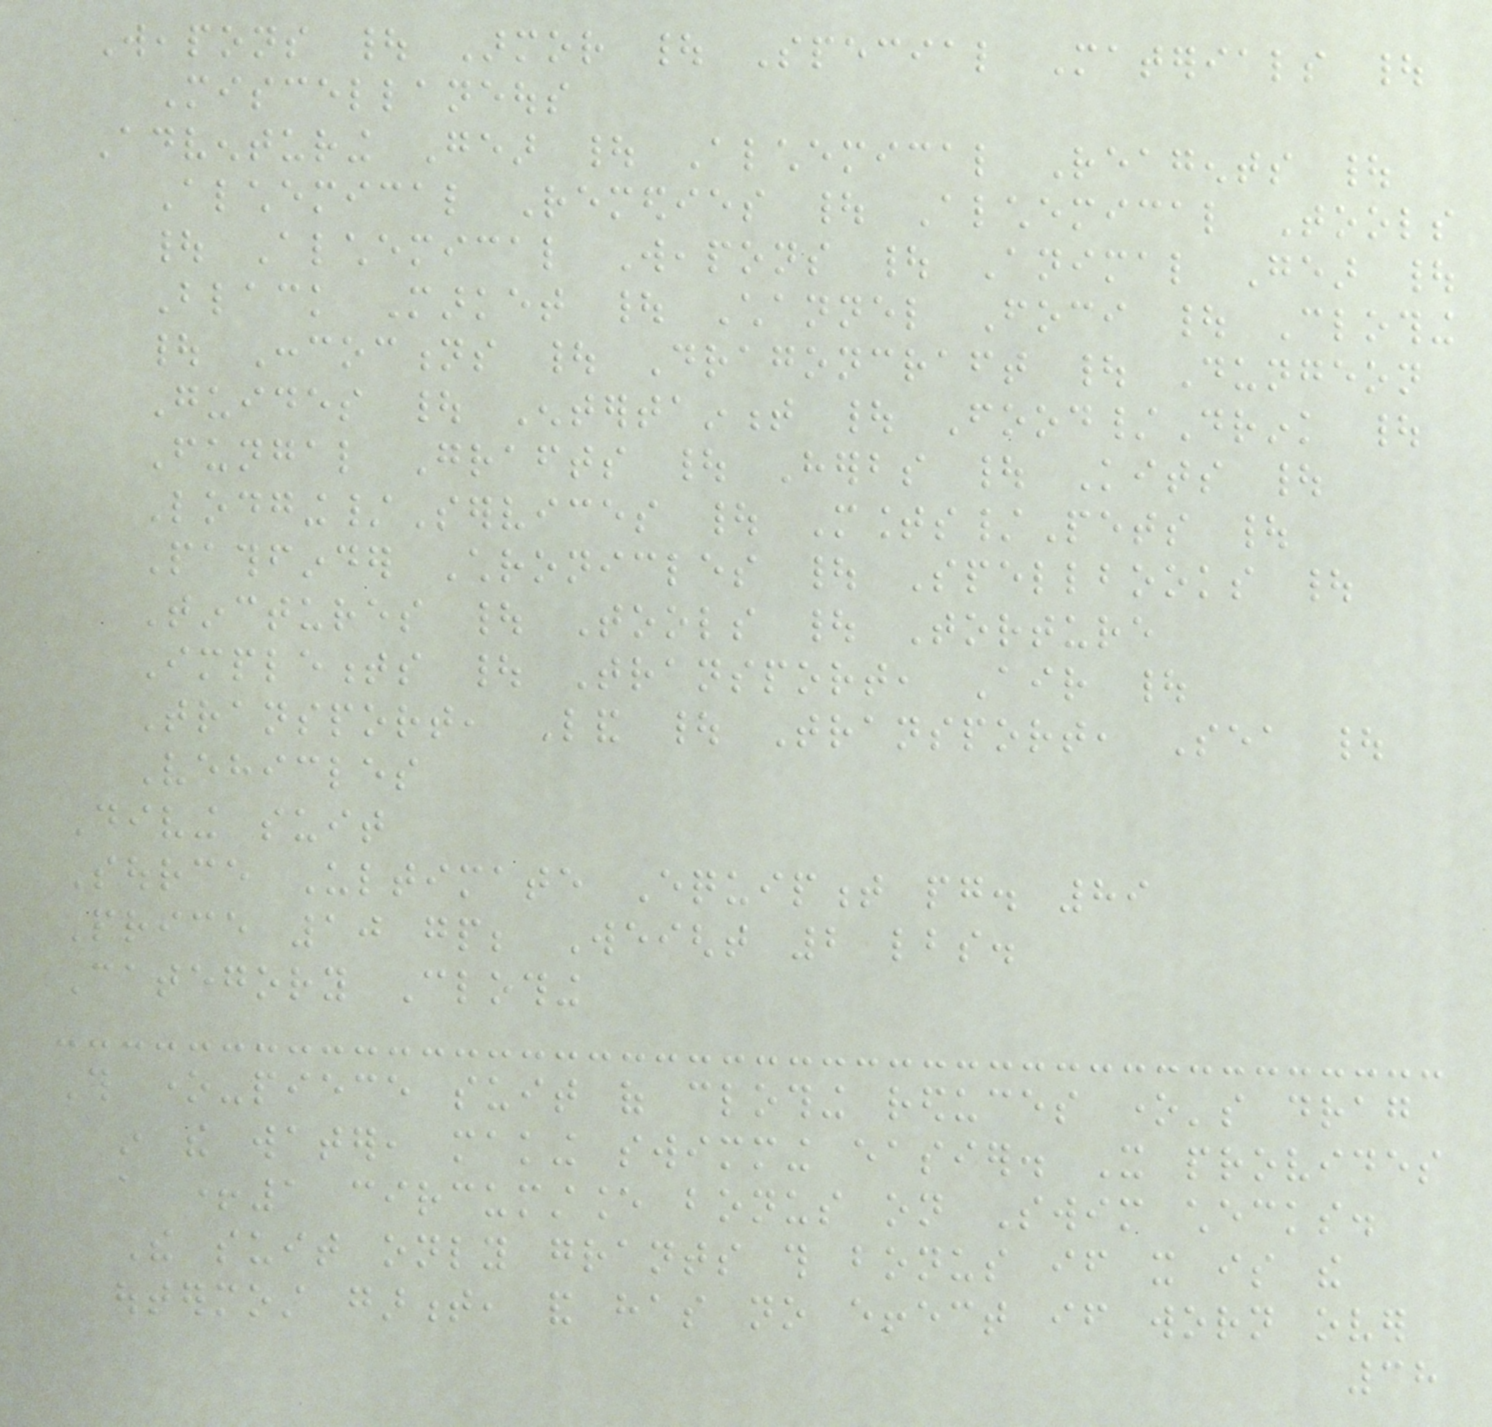Weapons | Armor | Special Materials |
Miscellaneous
Adventuring Gear | Alchemical Reagents |
Alchemical Remedies | Alchemical Tools
| Alchemical Weapons | Animal Gear |
Black Market | Channel Foci | Clothing
| Concoctions | Dragoncraft | Dungeon
Guides | Entertainment | Food/Drink |
Fungal Grafts | Herbs | Kits |
Lodging/Services | Mounts/Pets |
Pathfinder Chronicles | Spellbooks |
Tinctures | Tools | Torture
Implements | Transport, Air |
Transport, Land | Transport, Sea |
Vehicles
Diving suit
Source Ultimate Equipment pg. 89
Price 10 gp; Weight 2 lbs.
Category Clothing
This one-piece suit of clothing reduces one's drag
in the water, making swimming easier. It provides
a +1 circumstance bonus on Swim checks.
The suit only grants this bonus if it is the
outermost garment, and has no effect if worn over
38
